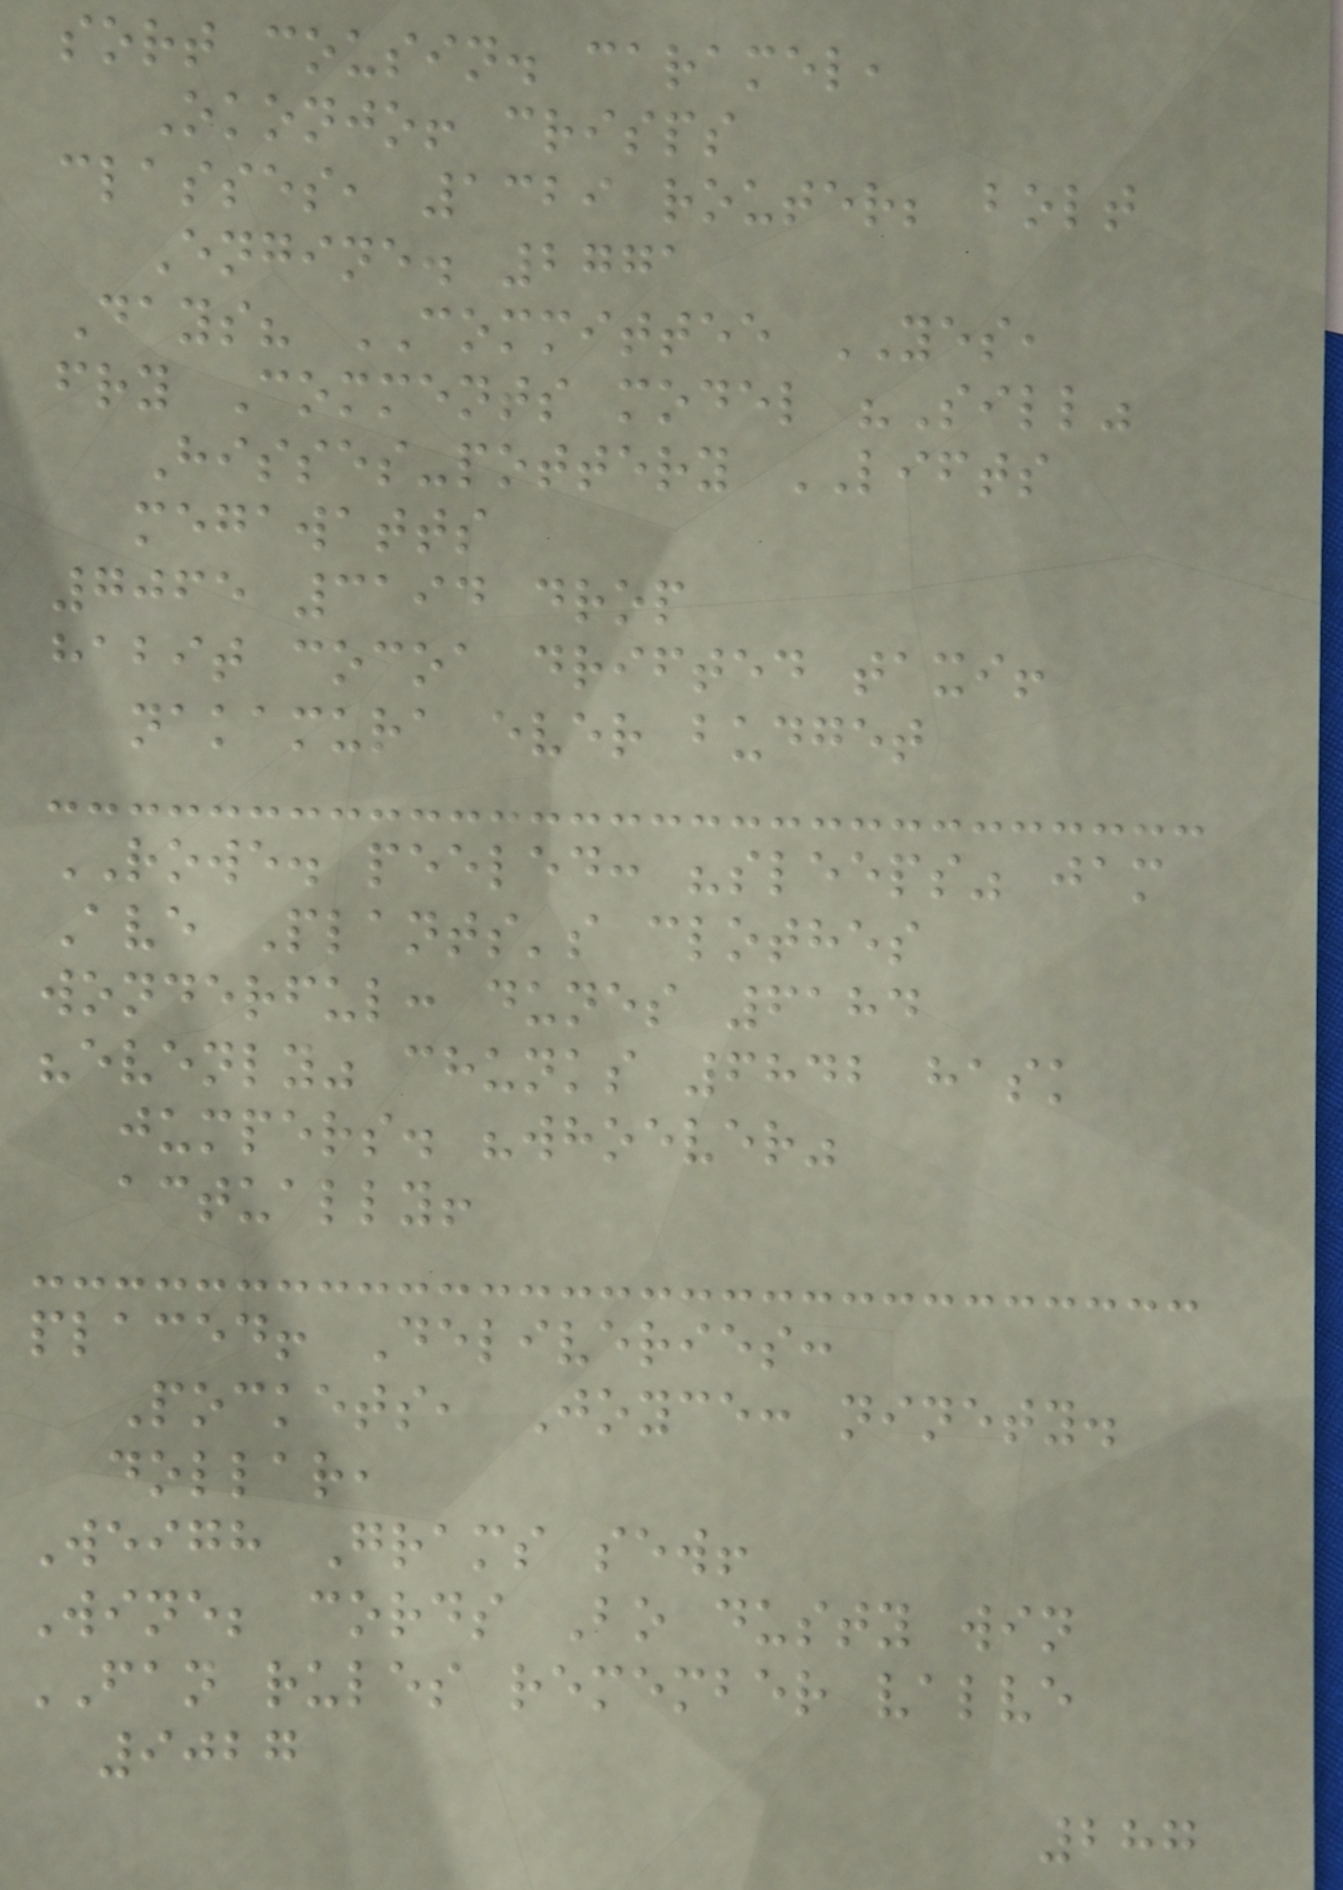sort cousin. caramel,
Okonjo! crisps
classes, 1329 router; bolt
Engine. 2771
Days? COMMITTEE YES,
fry Comments model "Sill"
Hisses-pottery LIFTS
megawatts
7065 3194 drop
habit cocoa drifted taxi!
nakamura ever budget
ROWE. peeled: "sleeps" jam
Ave Plants's clothes
wonderful: dunes 6184
"evenly" chunks 6842 hask
jumpers. "whoever"
actually!
placed! Deliveries:
Pockets, Joyce: ninety.
dollar,
Weigh Grams sew!
Wine; cords Bo dusty win
FAN rules remember valve
9027
287
